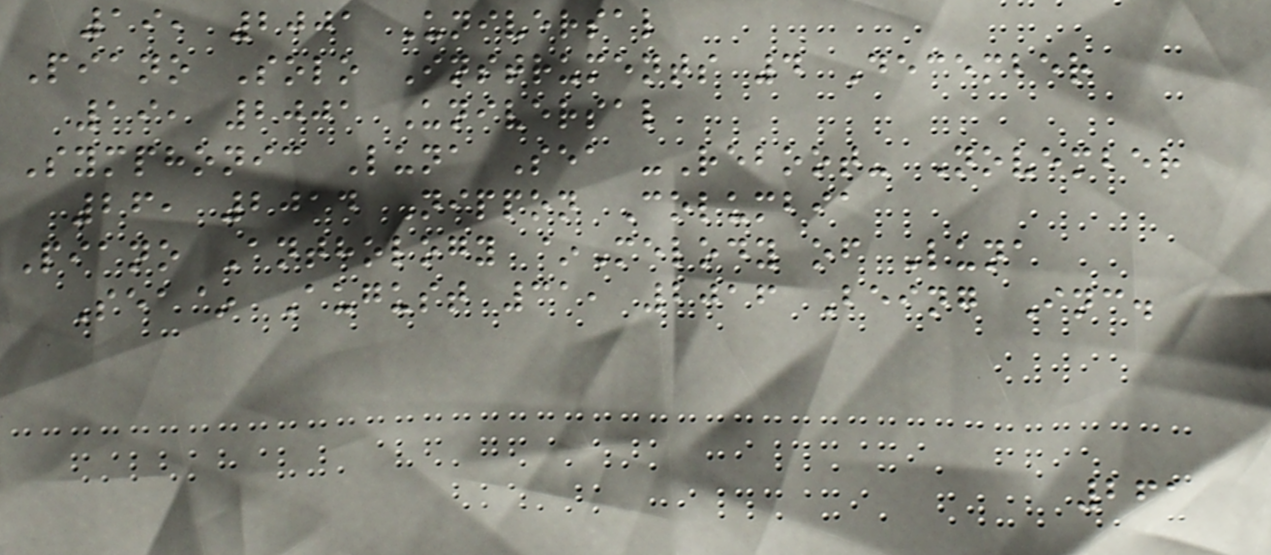19, 2001 Universal
Piano Solo Instruments 4 December
19, 2001 Universal
Symphonic Luna Sea -Reboot- November
26, 2014 Nippon Columbia
Piano Anthology ~Melody of Luna
Sea~ August 31, 2016 Being Inc.
261
